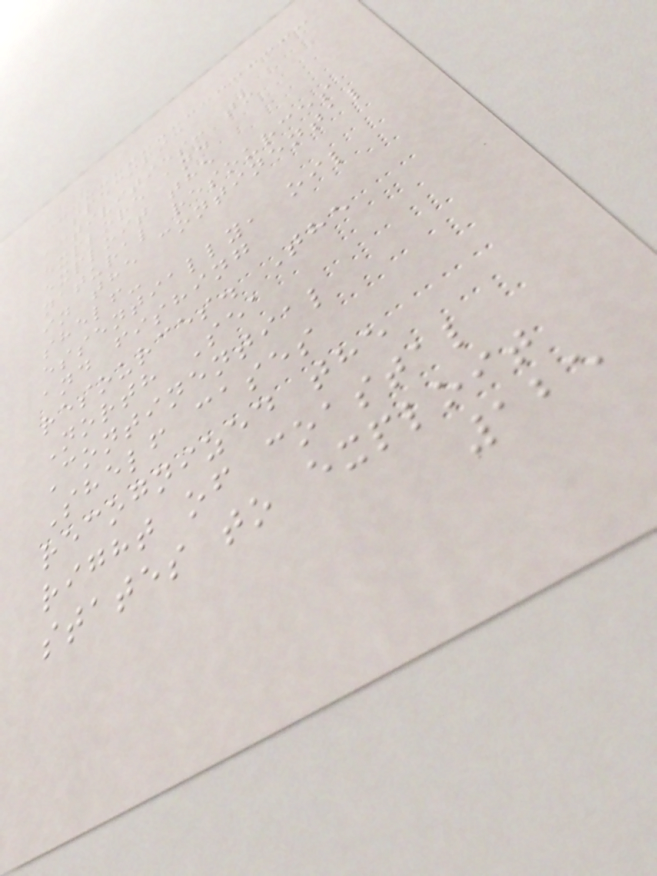specific
activities: to
explore and
exploit the
natural resources
in the continental
shelf-
essentially, oil
and fishing
resources. The
North Sea
Continential
Shelf cases
recognized the
right of coastal
states to exploit
125
